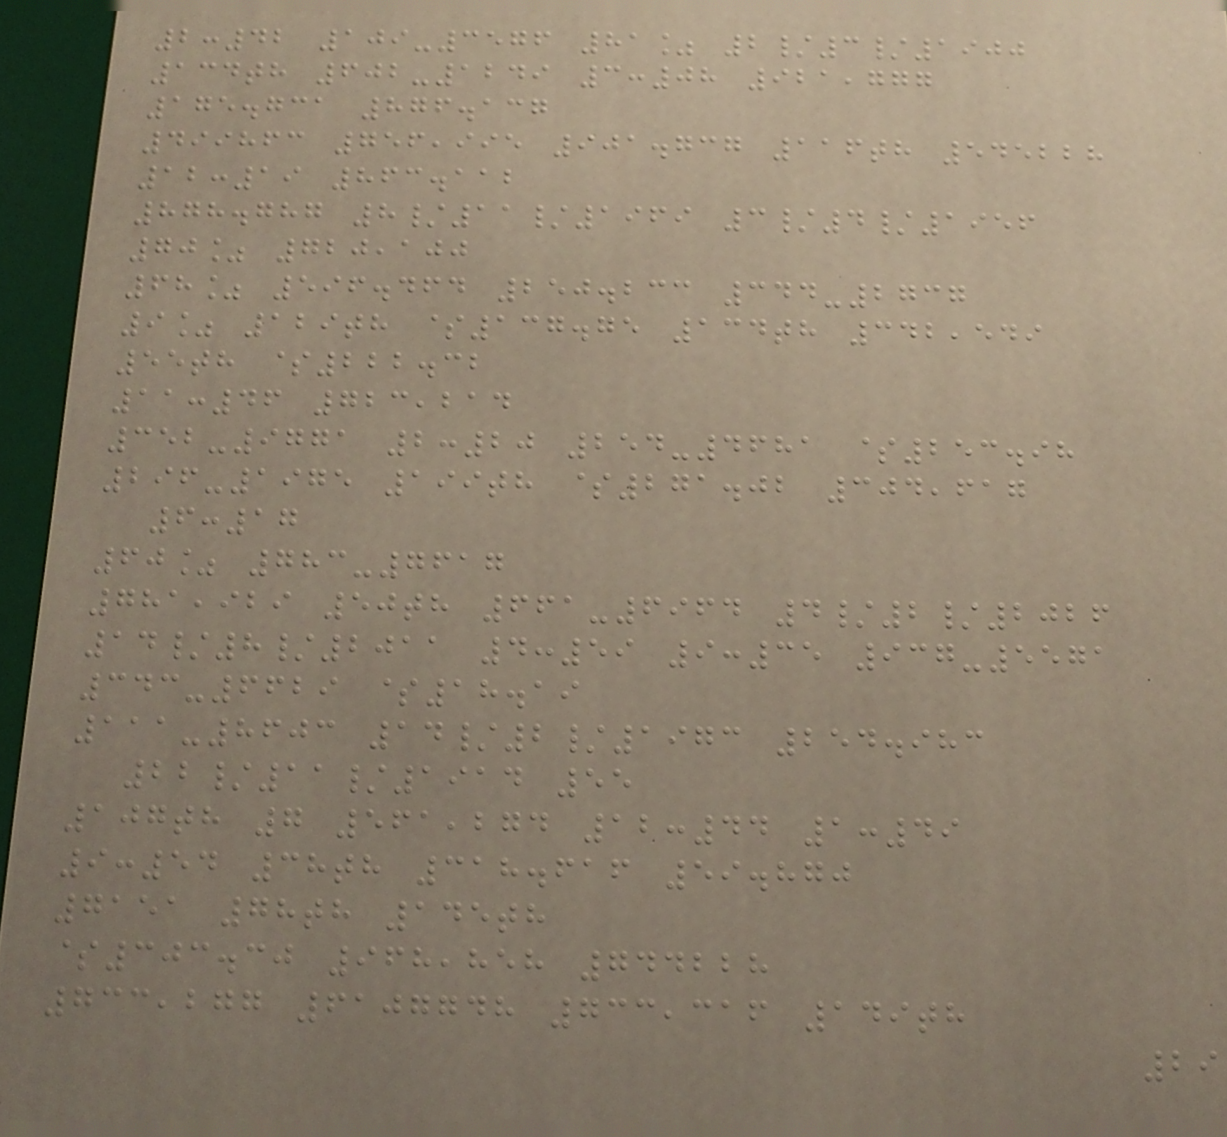2:42 109-3576 81% 2/3/1900
134th 602-1249 3:08 921,777
175.731 876.137
499863 756,995 901.737 116th 545228
12:19 863.112
878.787 8/11/1969 3/4/1956
70% 720,100
68% 596.464 250.233 344-2737
9% 129th $137.75 134th 342,549
55th $222.32
11:46 723,214
352-9771 2:20 254-4681 $253.98
296-1975 199th $271.02 304,617
6:17
60% 783-7617
781,929 50th 661-6964 4/2/2026
14/8/2011 4:59 9:35 937-5571
343-6629 $18.19
111-8603 14/2/1973 254.983
22/11/1914 55
107th 7 561,274 12:44 1:49
9:54 38th 318.616 59.870
7151 78th 145th
$303.30 968,858 744228
733,277 6107748 733,316 149th
29
